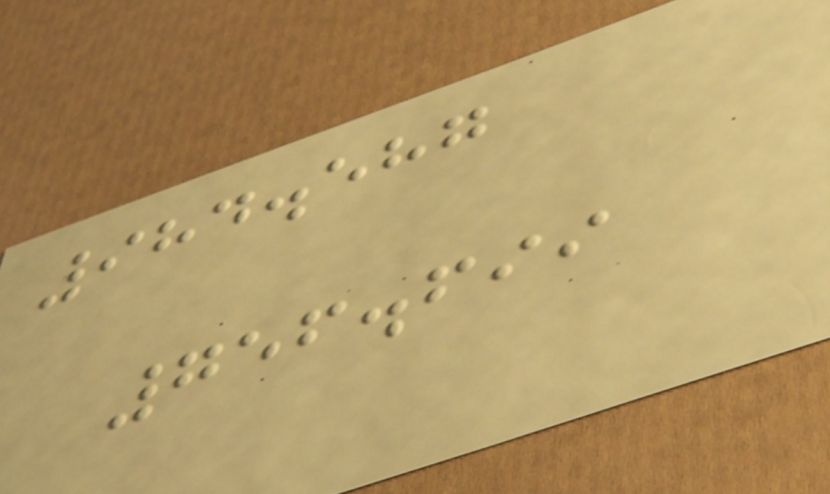984.587
756.699
